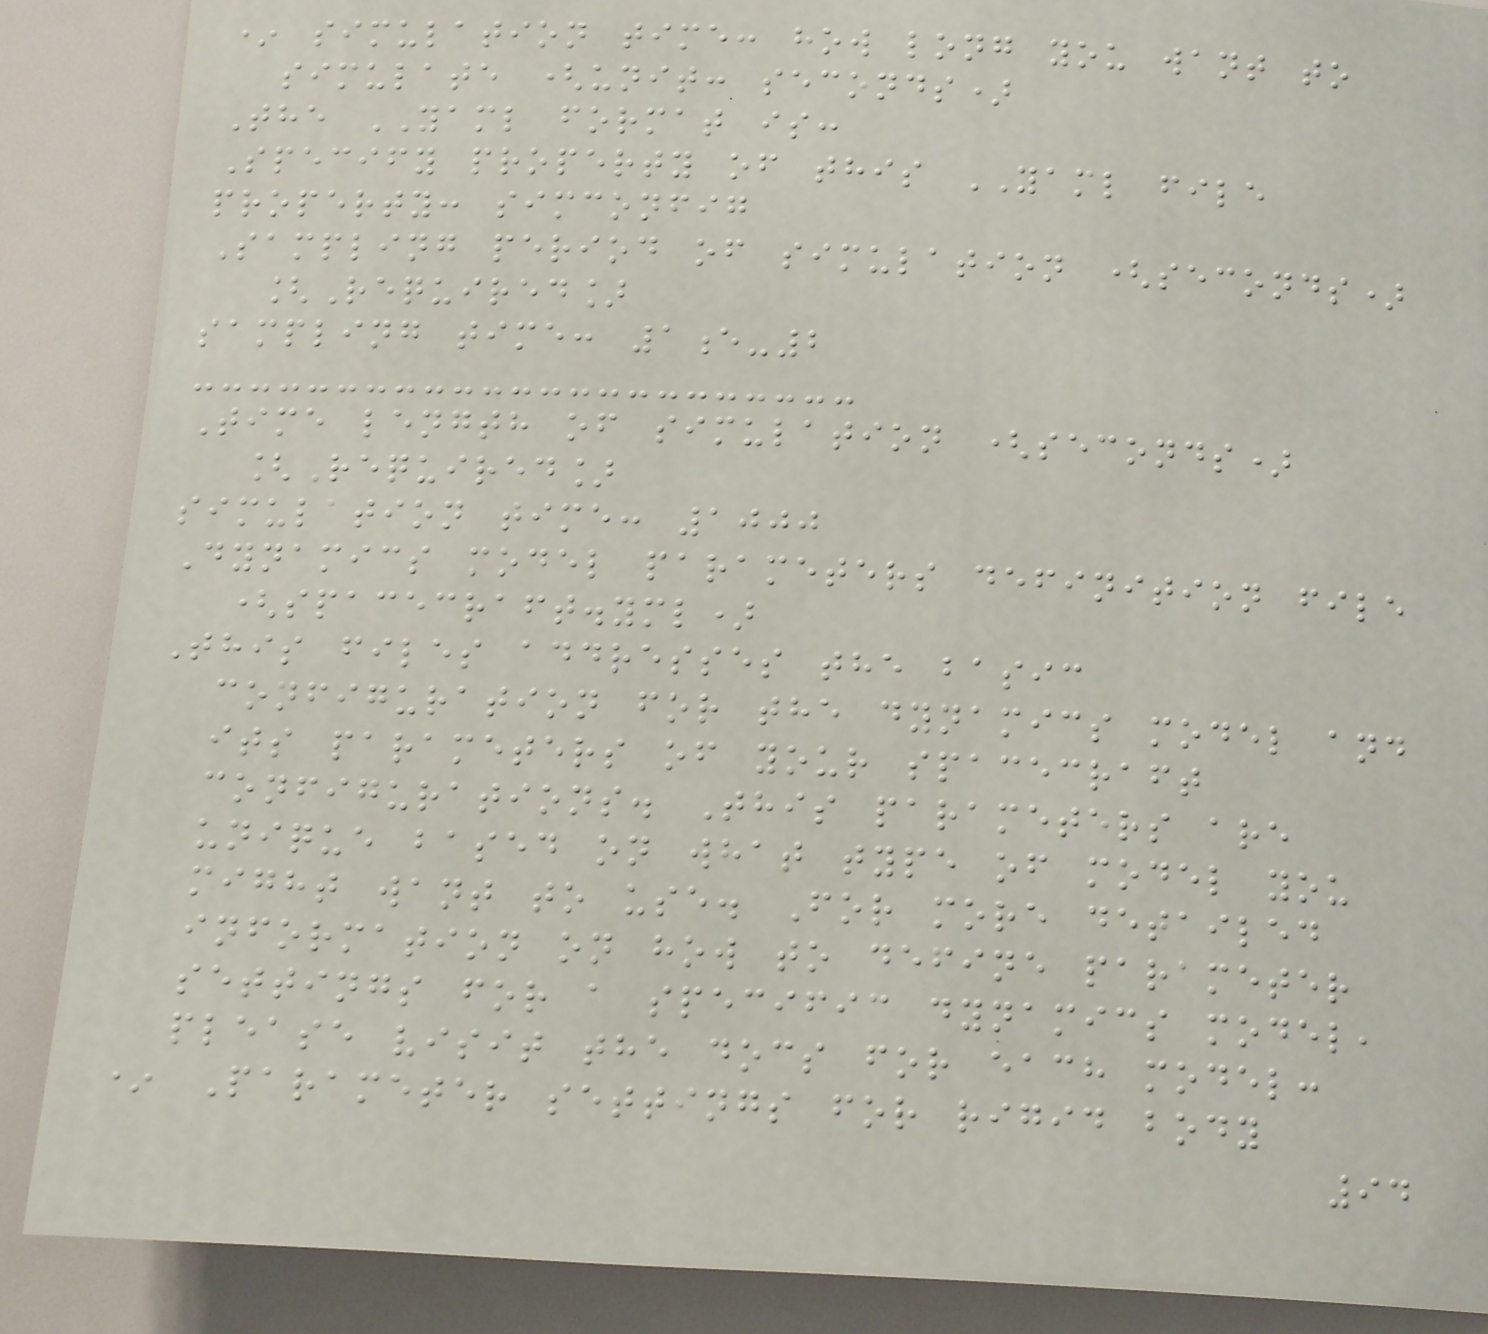* simulation time: how long you want to
simulate (unit: seconds)
The YAML format is:
Specify property of this YAML file
property: simconfig
Sampling period of simulation (seconds)
[Required]
sampling time: 1e-2
Time length of simulation (seconds)
[Required]
simulation time: 1000
Dynamics model parameters definition file
(spacecraft.yml)
This files addresses the basic
configuration for the dynamics model and
its parameters of your spacecraft
configurations. This parameters are
unique based on what type of model you
might want to use. For more detailed
information on how to define parameter
settings for a specific dynamics model,
please visit the docs for each model:
* Parameter settings for rigid body
94
